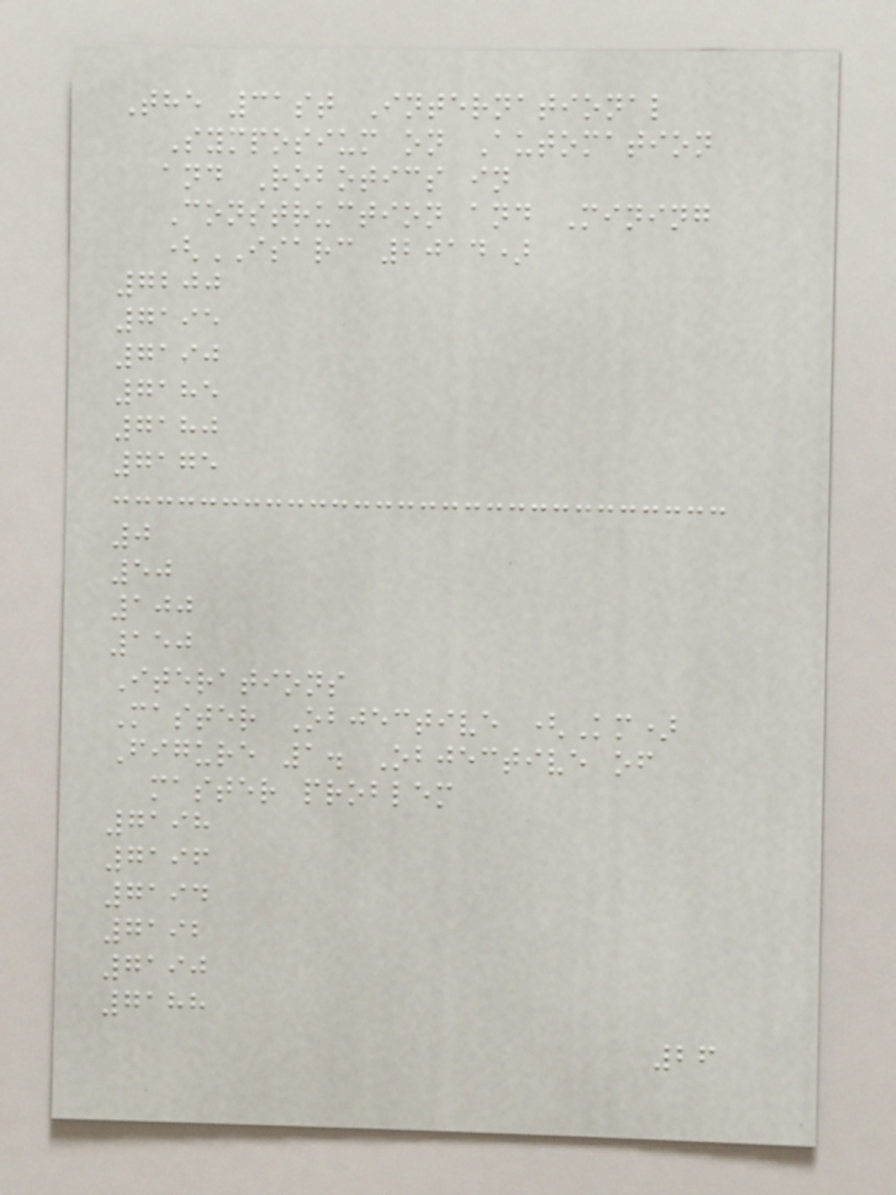The 31st International
Symposium on Automation
and Robotics in
Construction and Mining
(ISARC 2014)
7200
7195
7190
7185
7180
7175
0
50
100
150
Iterations
Master Objective (Km)
Figure 1. Objective of
master problem
7198
7196
7194
7192
7190
7188
26
